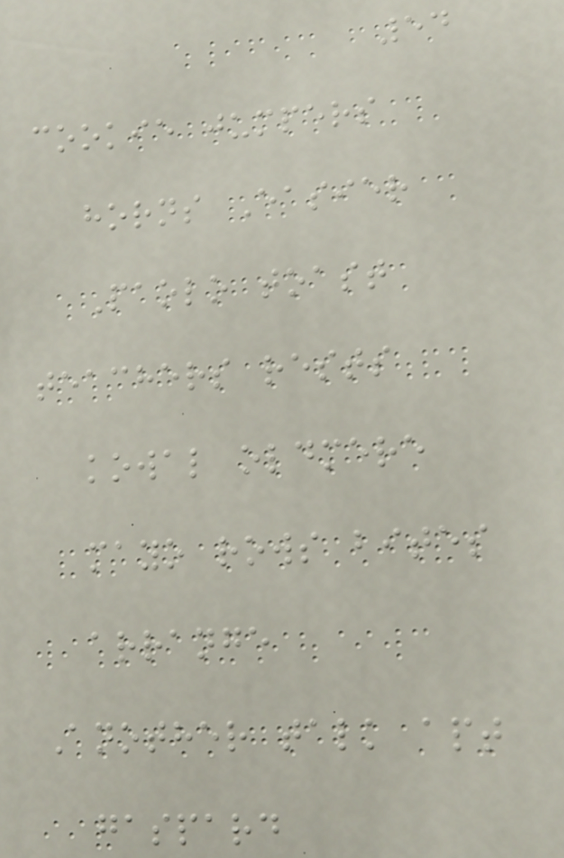54
cookie jumpers
horns Easier
Paolo toast
teachers rests
kowal oldmere
mayo rows bites
arrange
Another talk apt
gaspard
